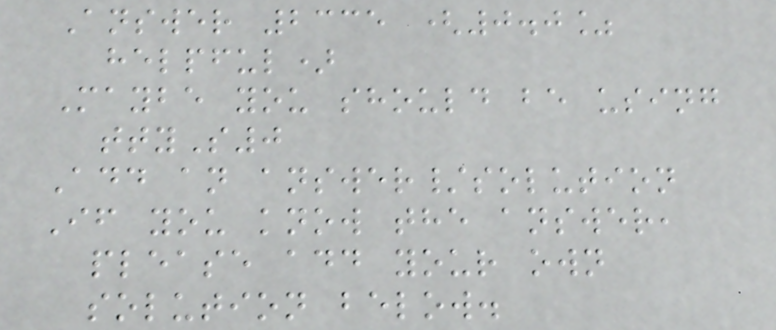Answer 2335 (0.0%
helpful)
Maybe you should be using
ttyS0
Add an answer/solution
If you know the answer,
please add your own
solution below.
